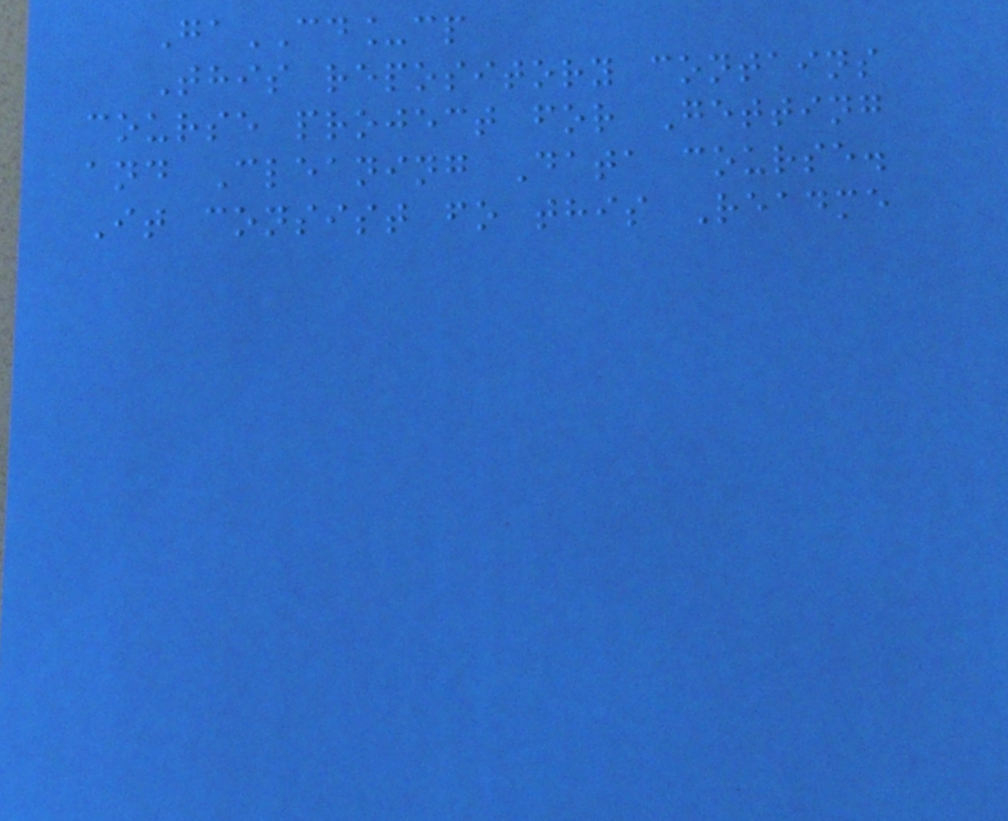GaCD_cp
This repository contains
course project for Getting
and Cleaning Data course.
It consist fo this Readme
